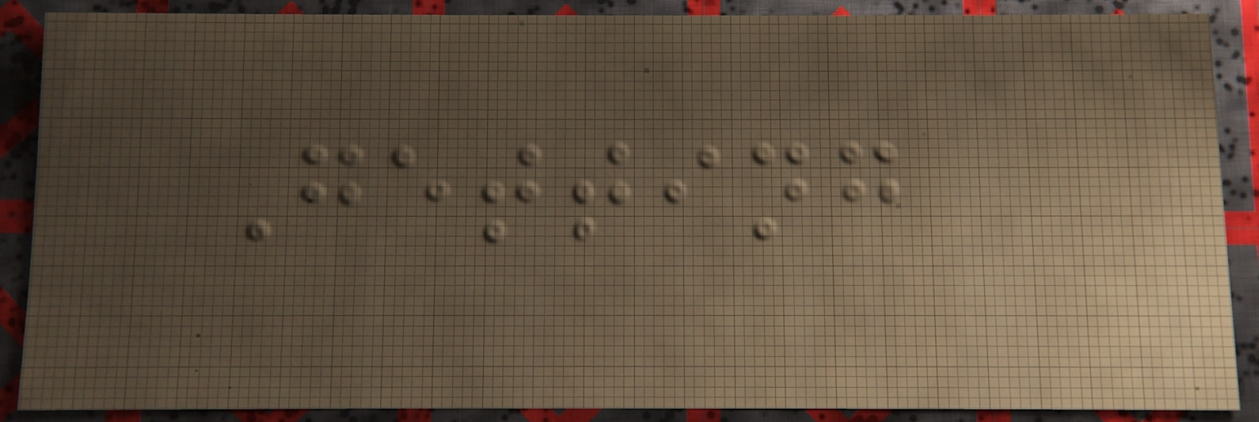Getting
